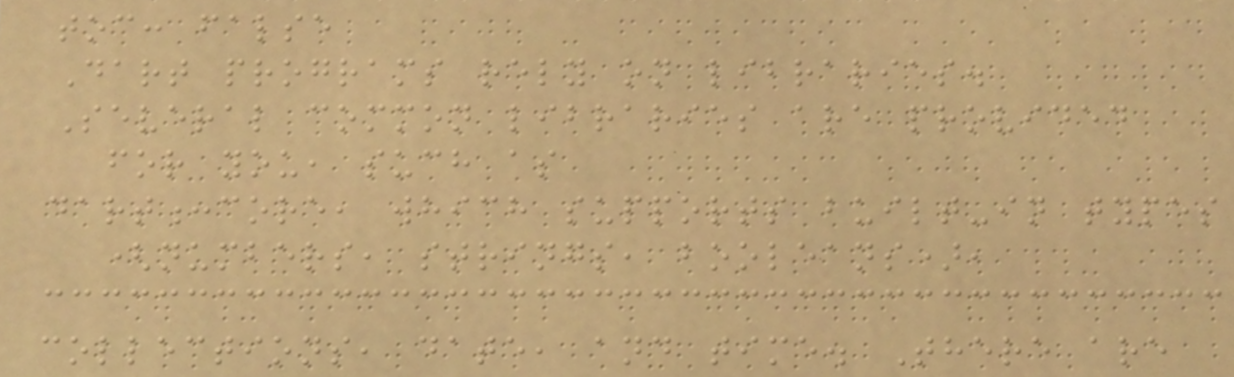toc: false
Dart programs rely on libraries.
Several common libraries are provided
for you, such as
dart:core, which supports built-in types
(numbers, strings, booleans),
collections, date, and time. There are
